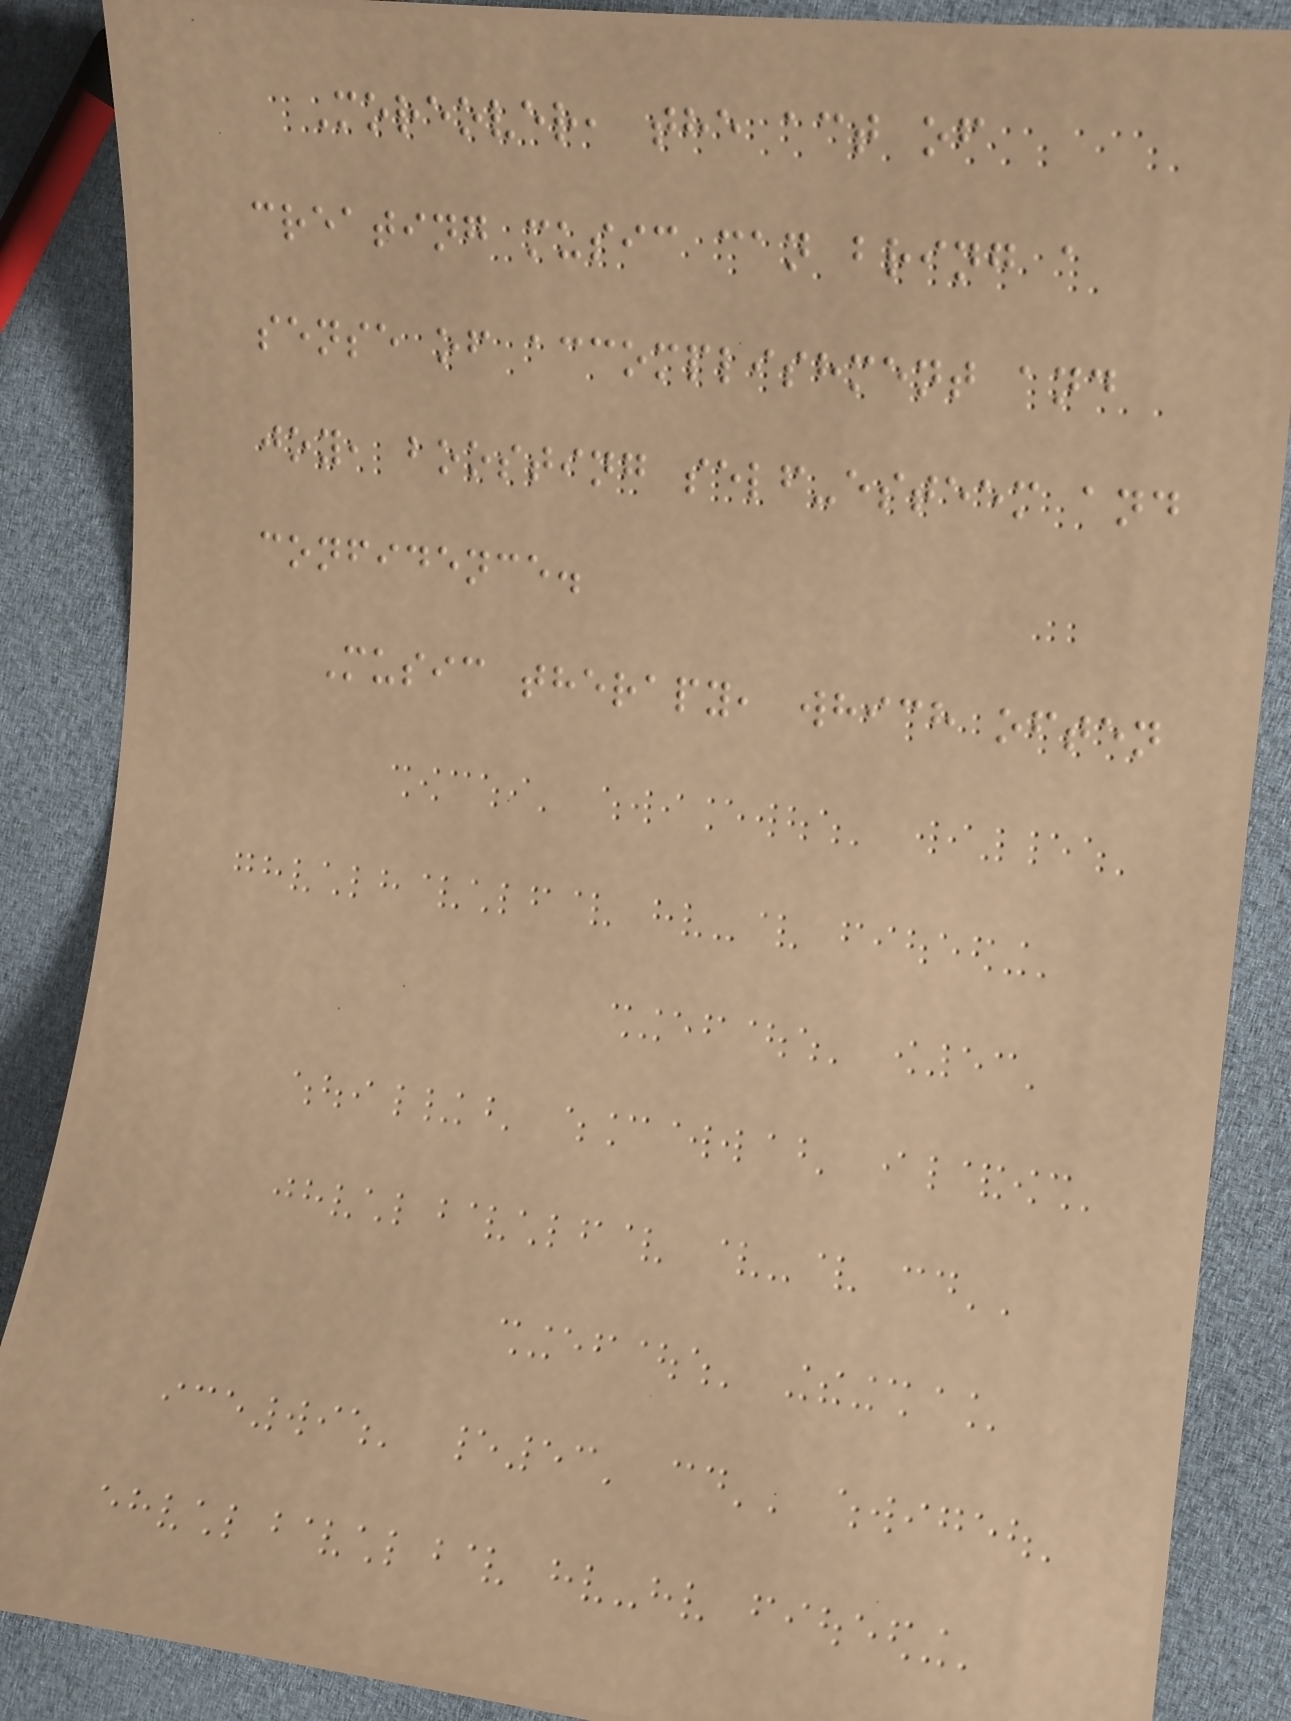Moreover, the act of
creating music can bring a
sense of accomplishment and
joy, boosting self-esteem and
confidence.
Music therapy, which often
